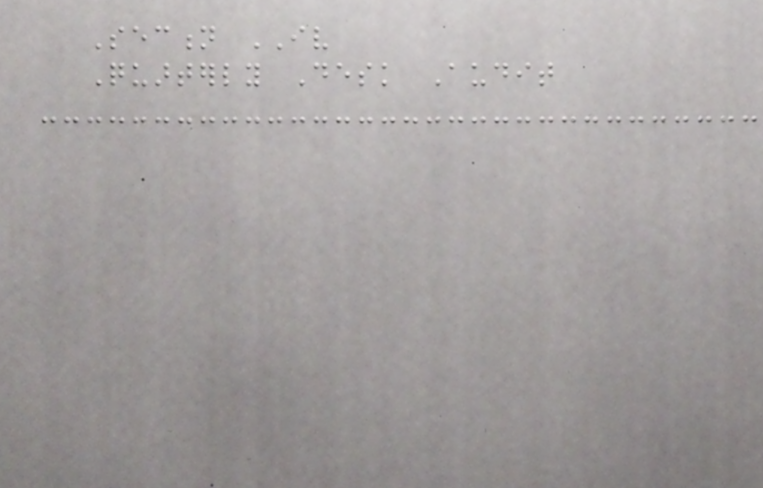Section IV
Quarterly Desk Audit
